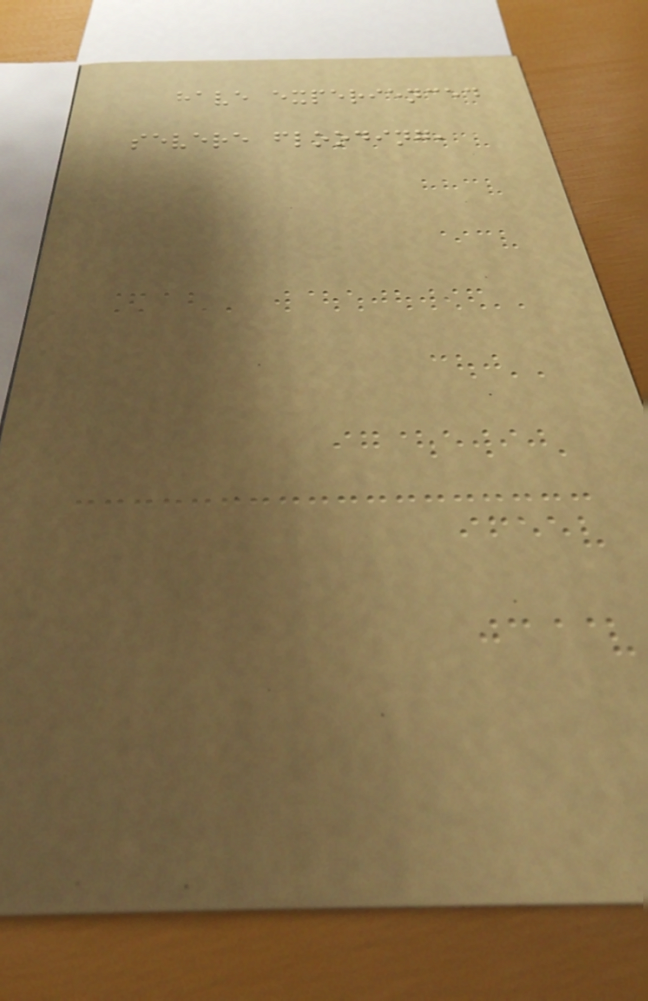have experienced
severe flooding,
